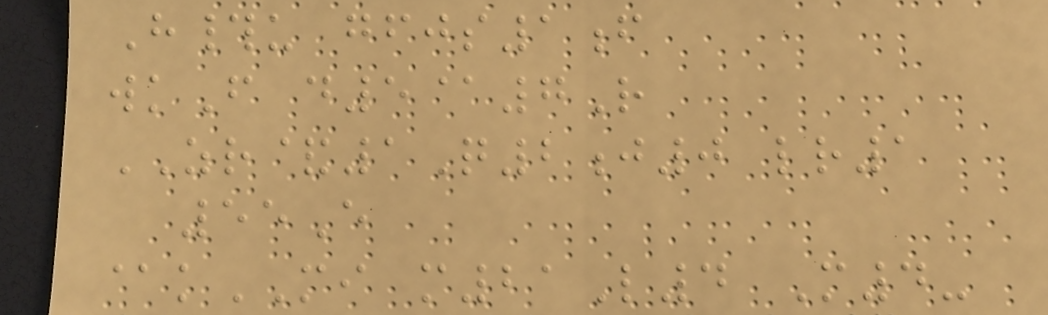H#u gfjs1f
wkF d5@7R
ZR&1Q2j0 lr1
55E
@kMI m21L4 M4-
